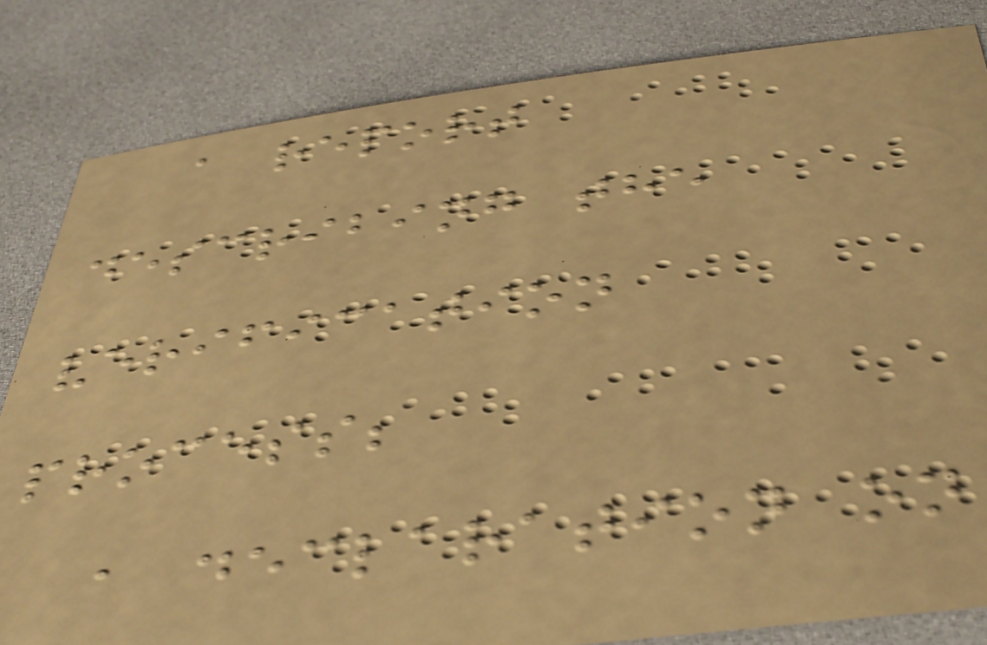a report
describing the
verification
process;
a declaration on
